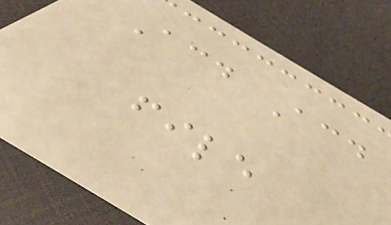Acd Acd
file
